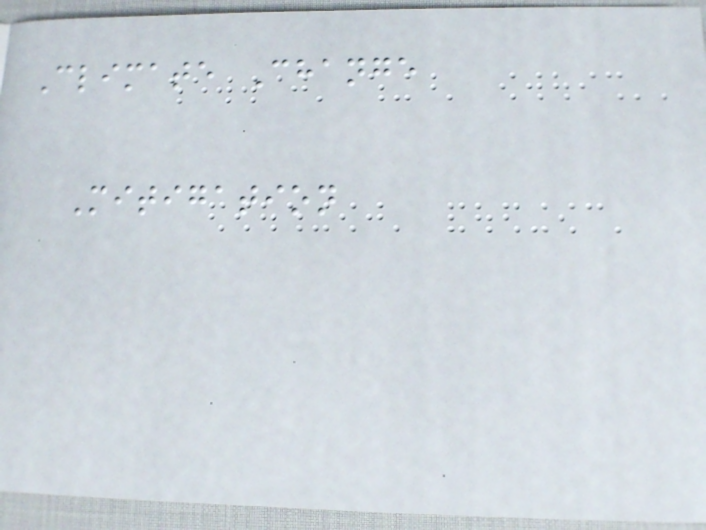Climate Change
Mitigation
